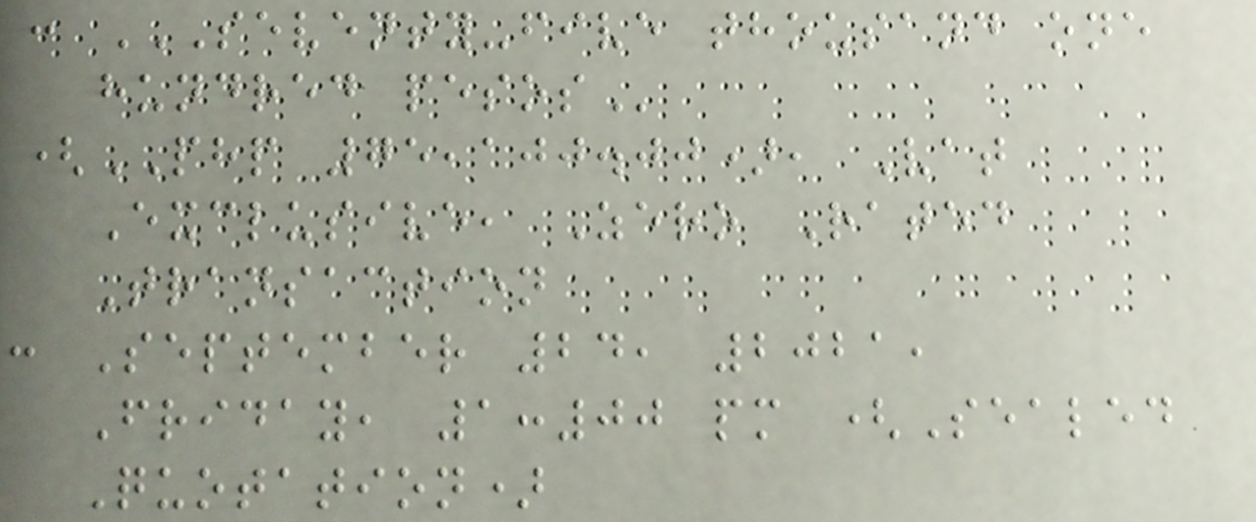: SEVENTY-FIVE THOUSAND ONE
HUNDRED PESOS
(PHP 75,100.00), Vat
Exclusive, Zero Rated
Transaction
: September 24, 2021,
Friday, 1:00 pm (Sealed
Quotation)
